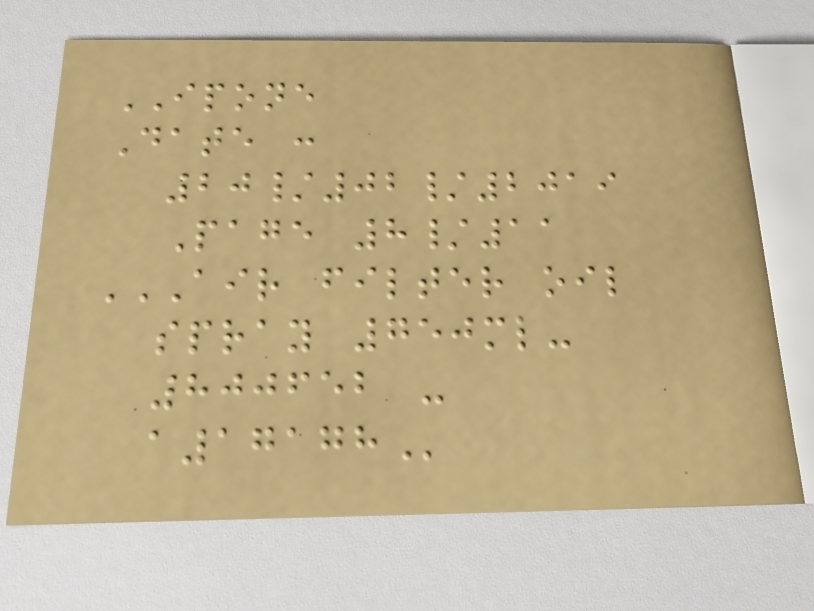IPONE
Date :
20/02/2019
Page 8/11
AIR FILTER OIL
SPRAY 750ML-
800652 -
A17178
